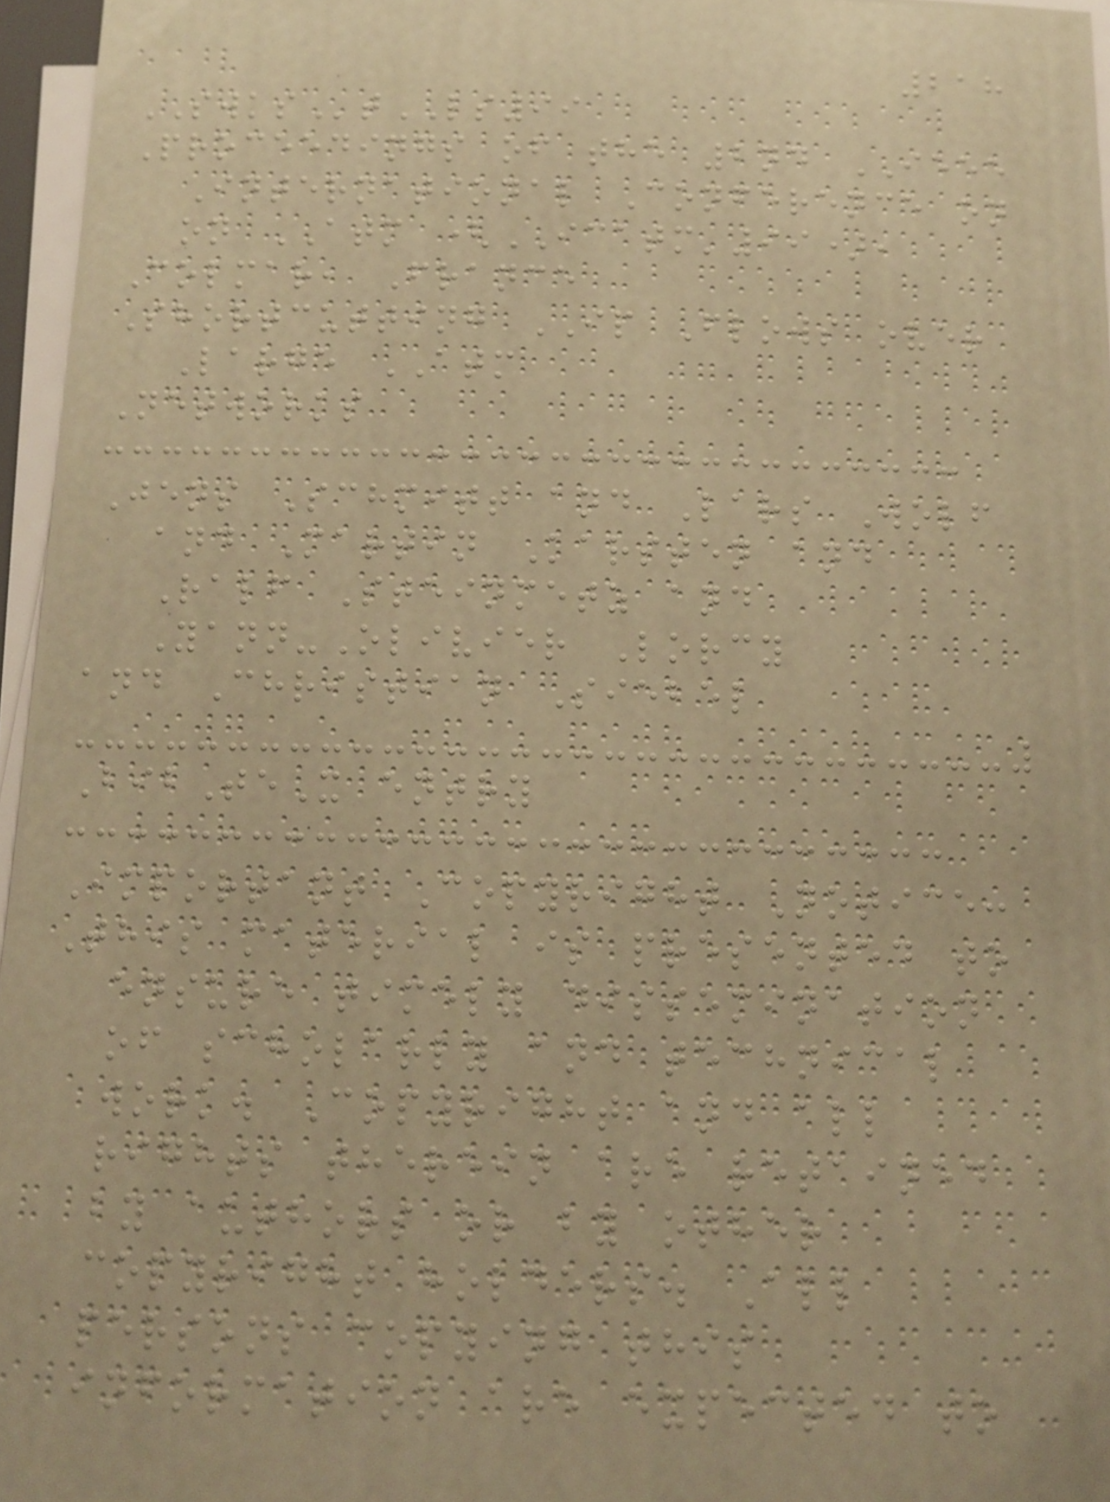218
SWKStLS99
Proceedings of the 2nd IEEE
International Conference on
on ATM (ICATM'99),
Colmar, France
Shortcutting IP Flows over
Large ATM
Networks
Jens Schmitt and Lars Wolf
and Martin Karsten and
Ralf Steinmetz and
Yann-Olivier Lorcy
and Christian Siebel
BibTeX entry
Important Copyright Notice:
This material is presented to
ensure timely dissemination
of scholarly and technical
work. Copyright and all
rights therein are retained
by authors or by other
copyright holders. All
persons copying this
information are expected to
